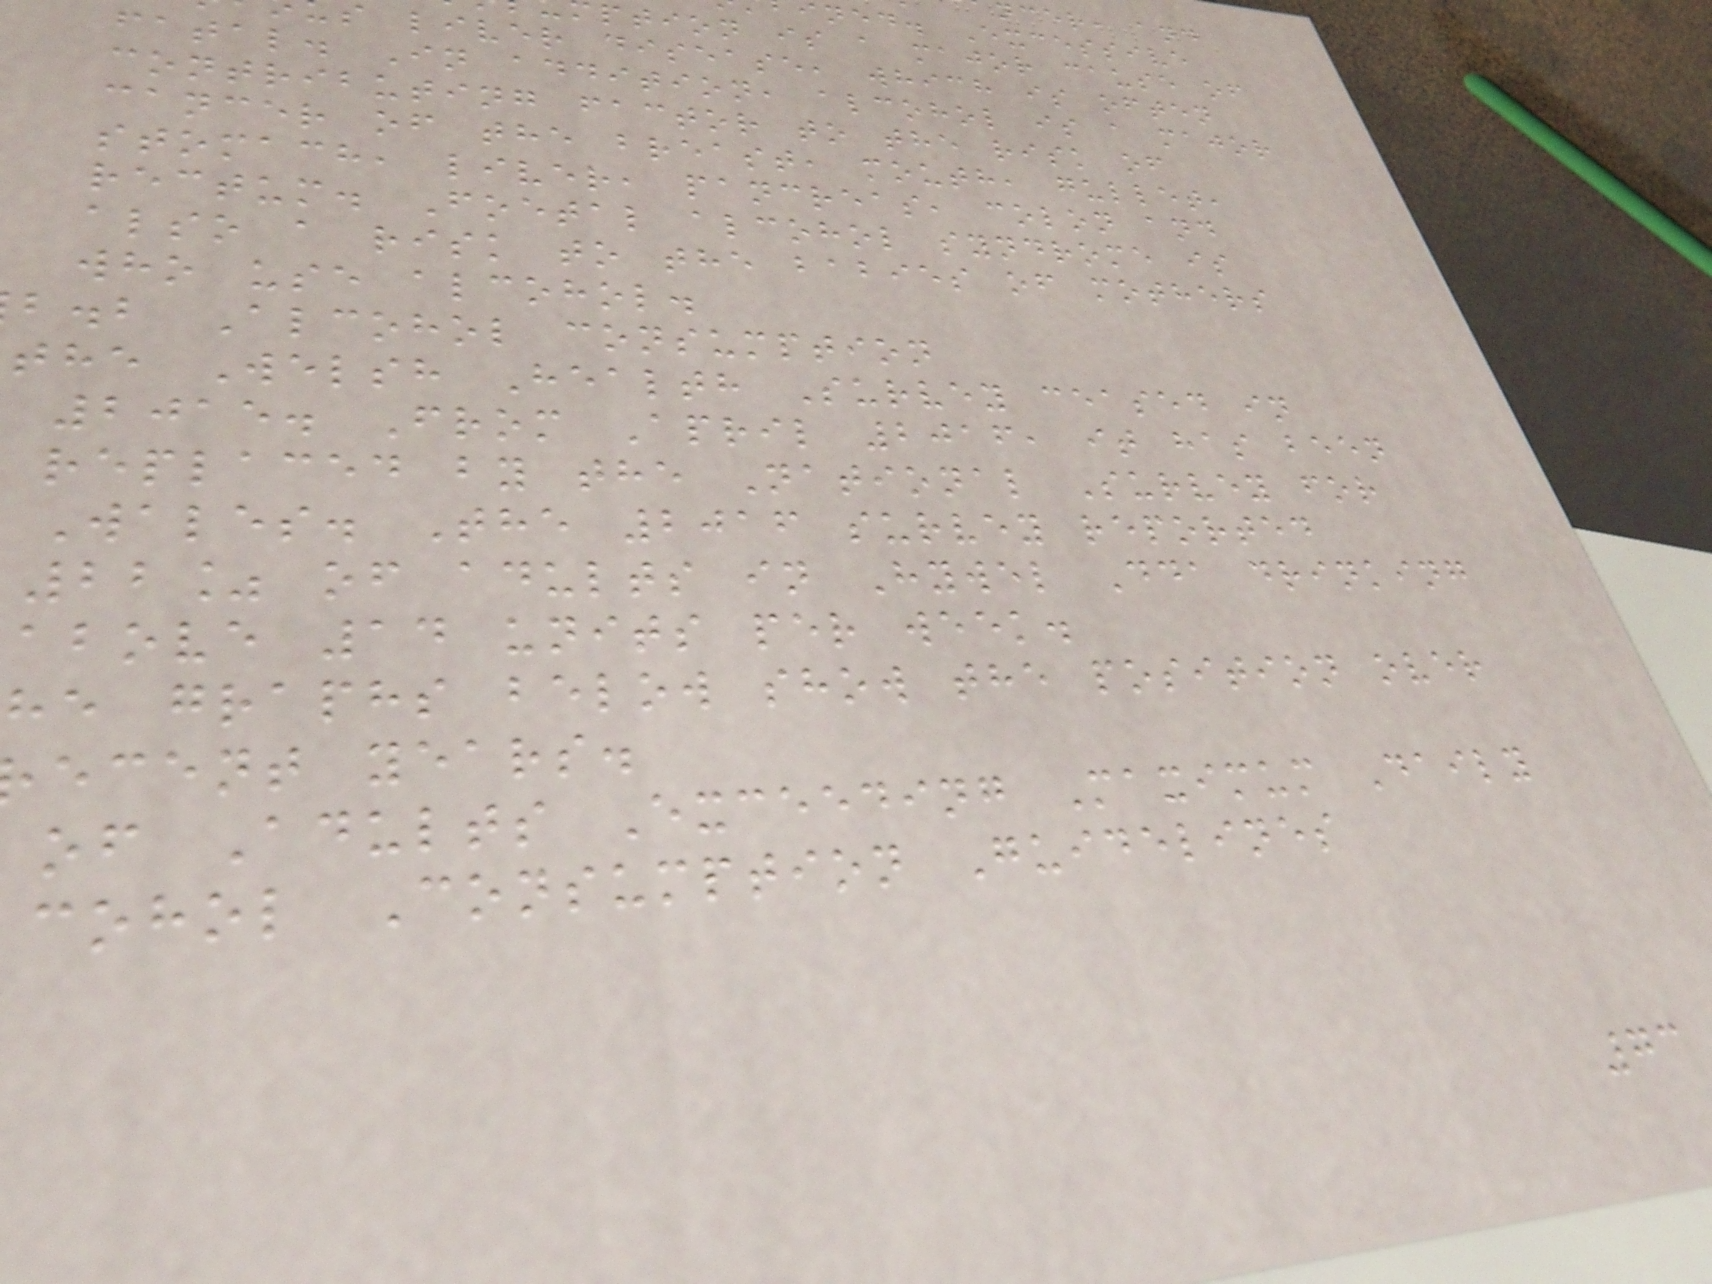ned. Excessive
ption is a major cause of
s liver disease, which is often
fatal. In addition, alcohol is a major
contributing factor to the risk of
cancer of the breast, mouth, gullet,
stomach, liver, pancreas, colon and
rectum. Foetal alcohol syndrome is
also a risk to the babies of mothers
who use alcohol.
b.b Alcohol consumption
the Welsh Health Survey ceased in
2015. From April 2016, it has been
replaced by the National Survey for
Wales. The 2016 survey reported
22% of adults in Hywel Dda drinking
above 14 units per week.
he graphs below show the position over
ecent years.
of Adults Exceeding Maximum Daily
cohol Consumption Guidelines
73
